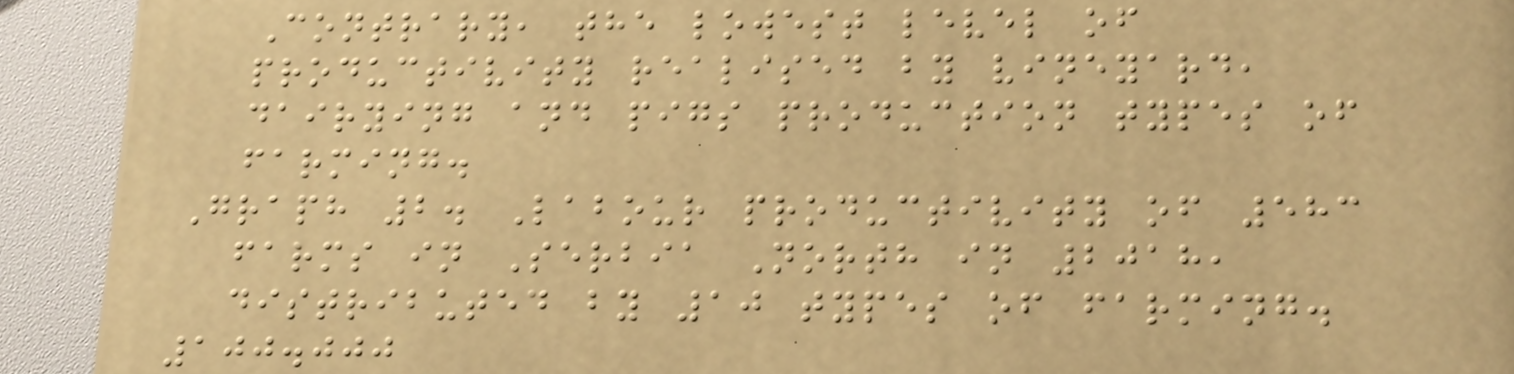Contrary, the lowest level of
productivity realised by vineyard,
dairying and pigs production types of
farming.
Graph 2. Labour productivity of 583
farms in Serbia North in 2018,
distributed by 10 types of farming.
100.000
